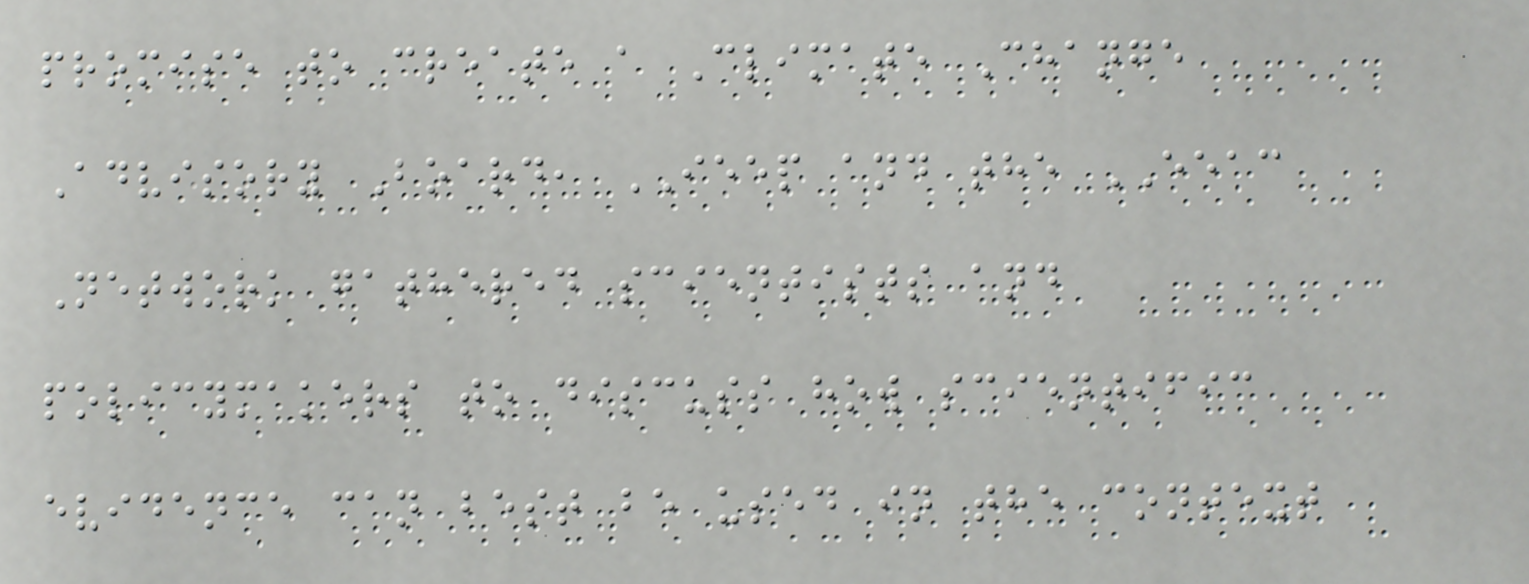promise to create a Climate Change
Advisory Board, IEEP and the EEAC
Network gathered scientists and
policymakers to discuss how scientific
evidence can best be used in the context
